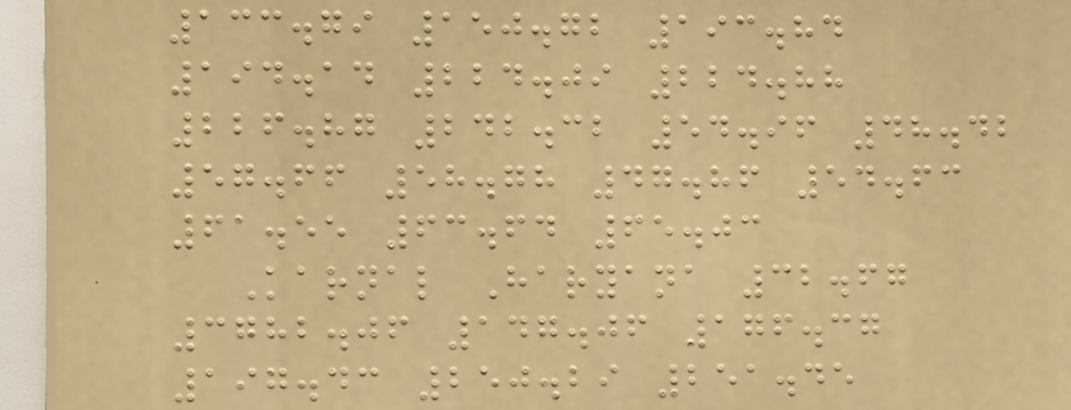133.79 150.72 193.84
194.14 224.09 224.88
226.87 242.32 54.96 48.42
57.66 58.78 47.86 54.63
61.55 63.64 65.03
Karnal Haryana 32.67
3782.06 147.06 176.37
197.43 250.29 251.45
